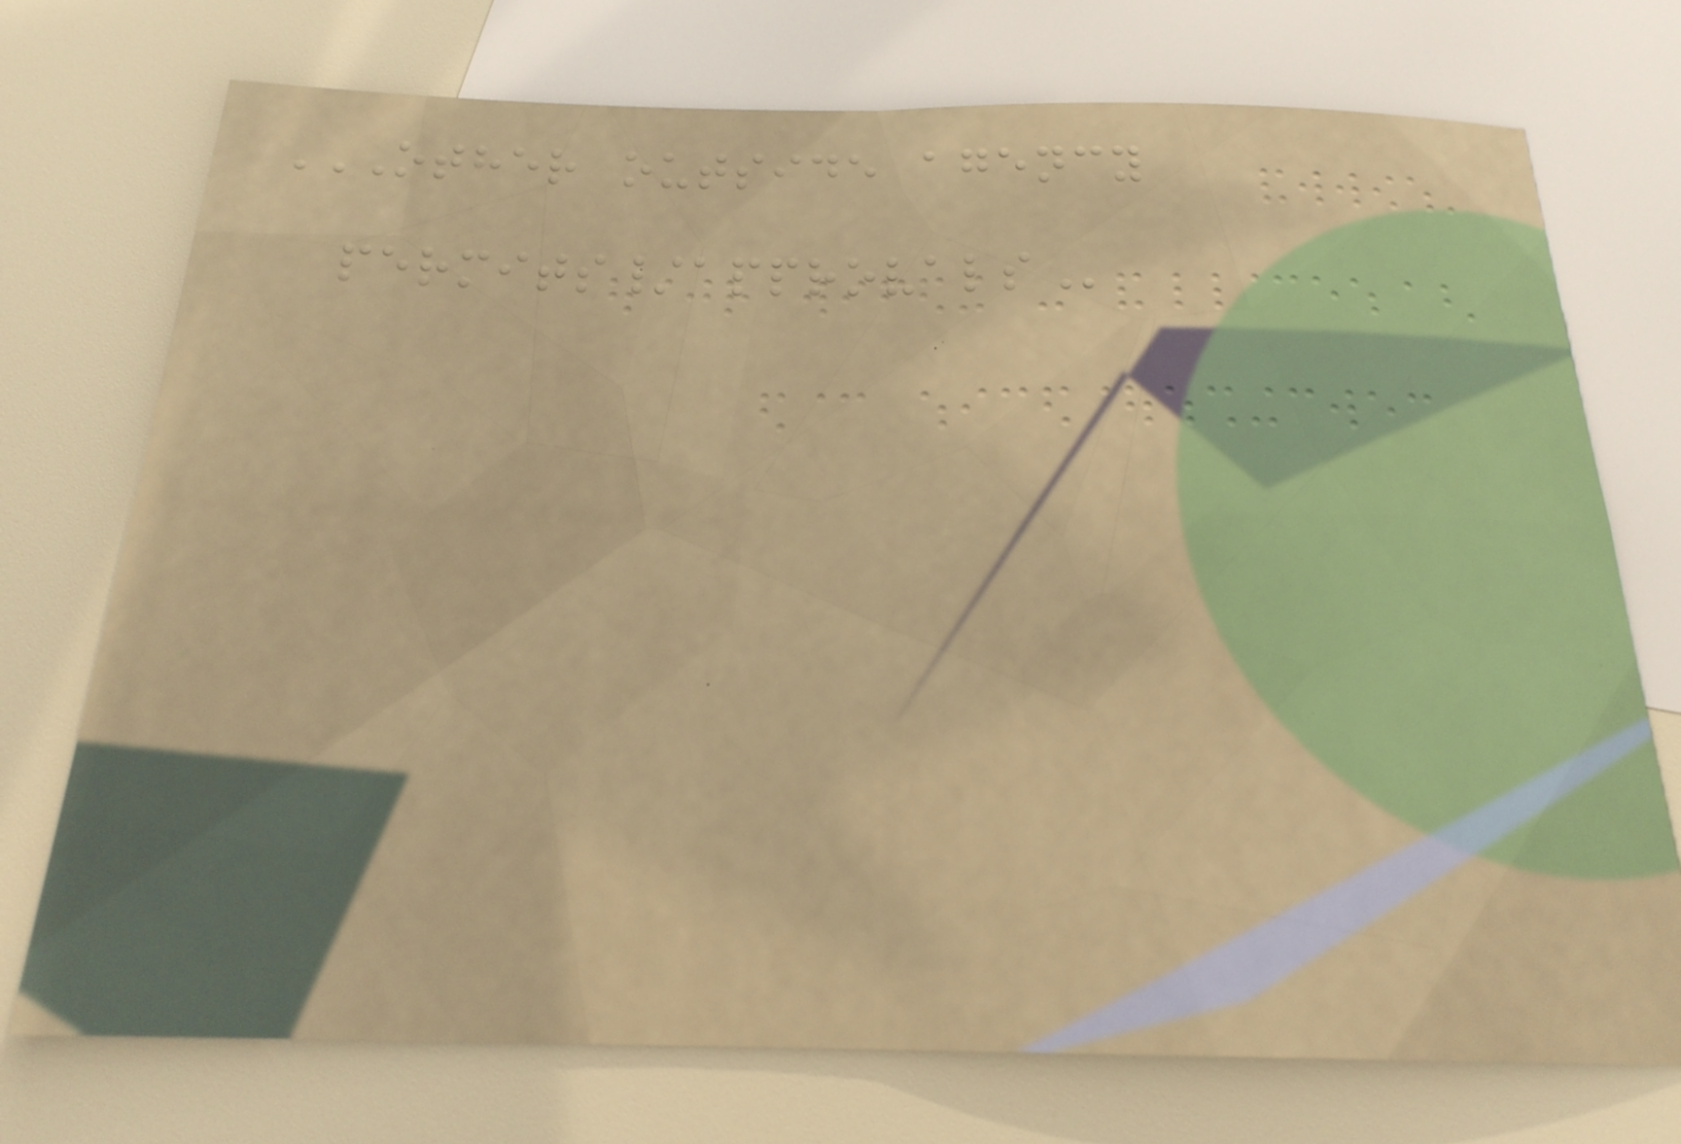OTHER OUTSIDE AGENCY
PERMITS/APPROVALS
